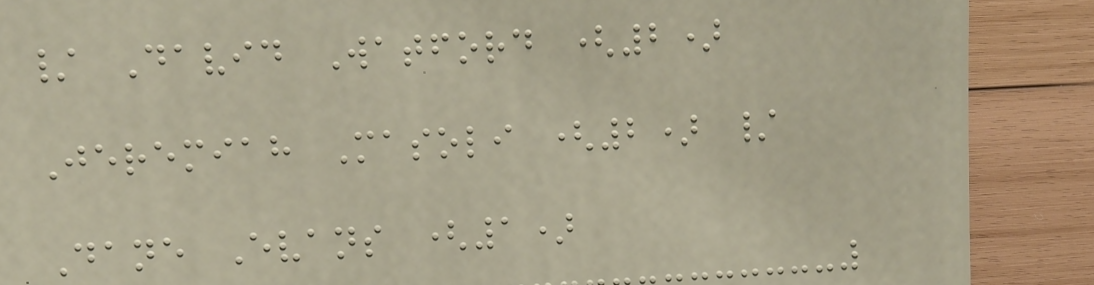/ David Watford (2)
Jeremiah Masoli (2) /
Dane Evans (1)
